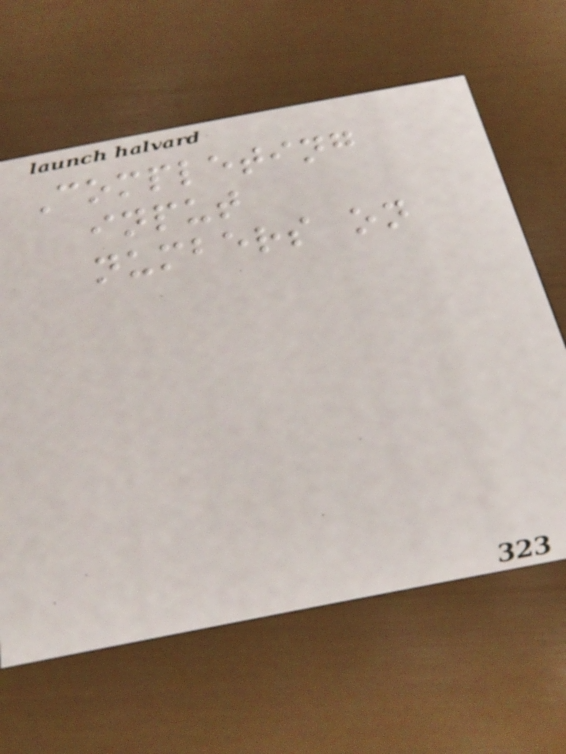Completing
input
numbers on
